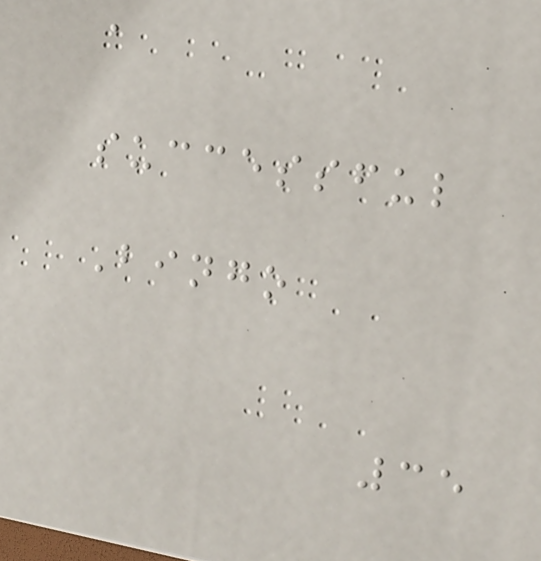a
successful
Bingo
35
